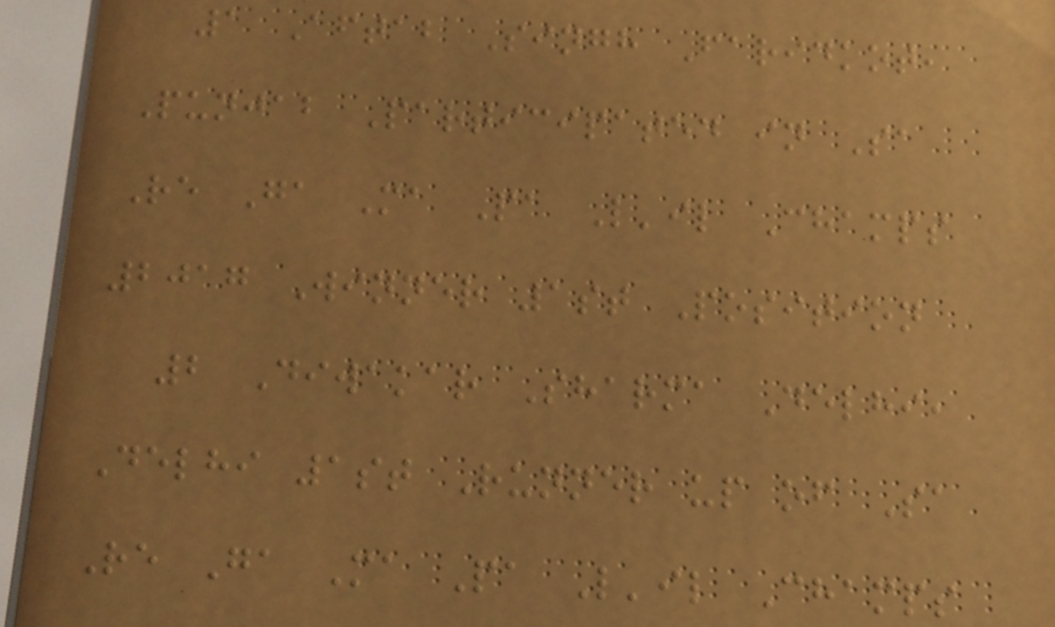1 Aftab Singh Faridkot,
Punjab Participated in Sa
Re Ga Ma Pa L'il Champs
2017 Winner 1st Position
2 Diwakar Sharma Delhi,
Delhi 1st Runner up of Sa
Re Ga Ma Pa L'il Champs
